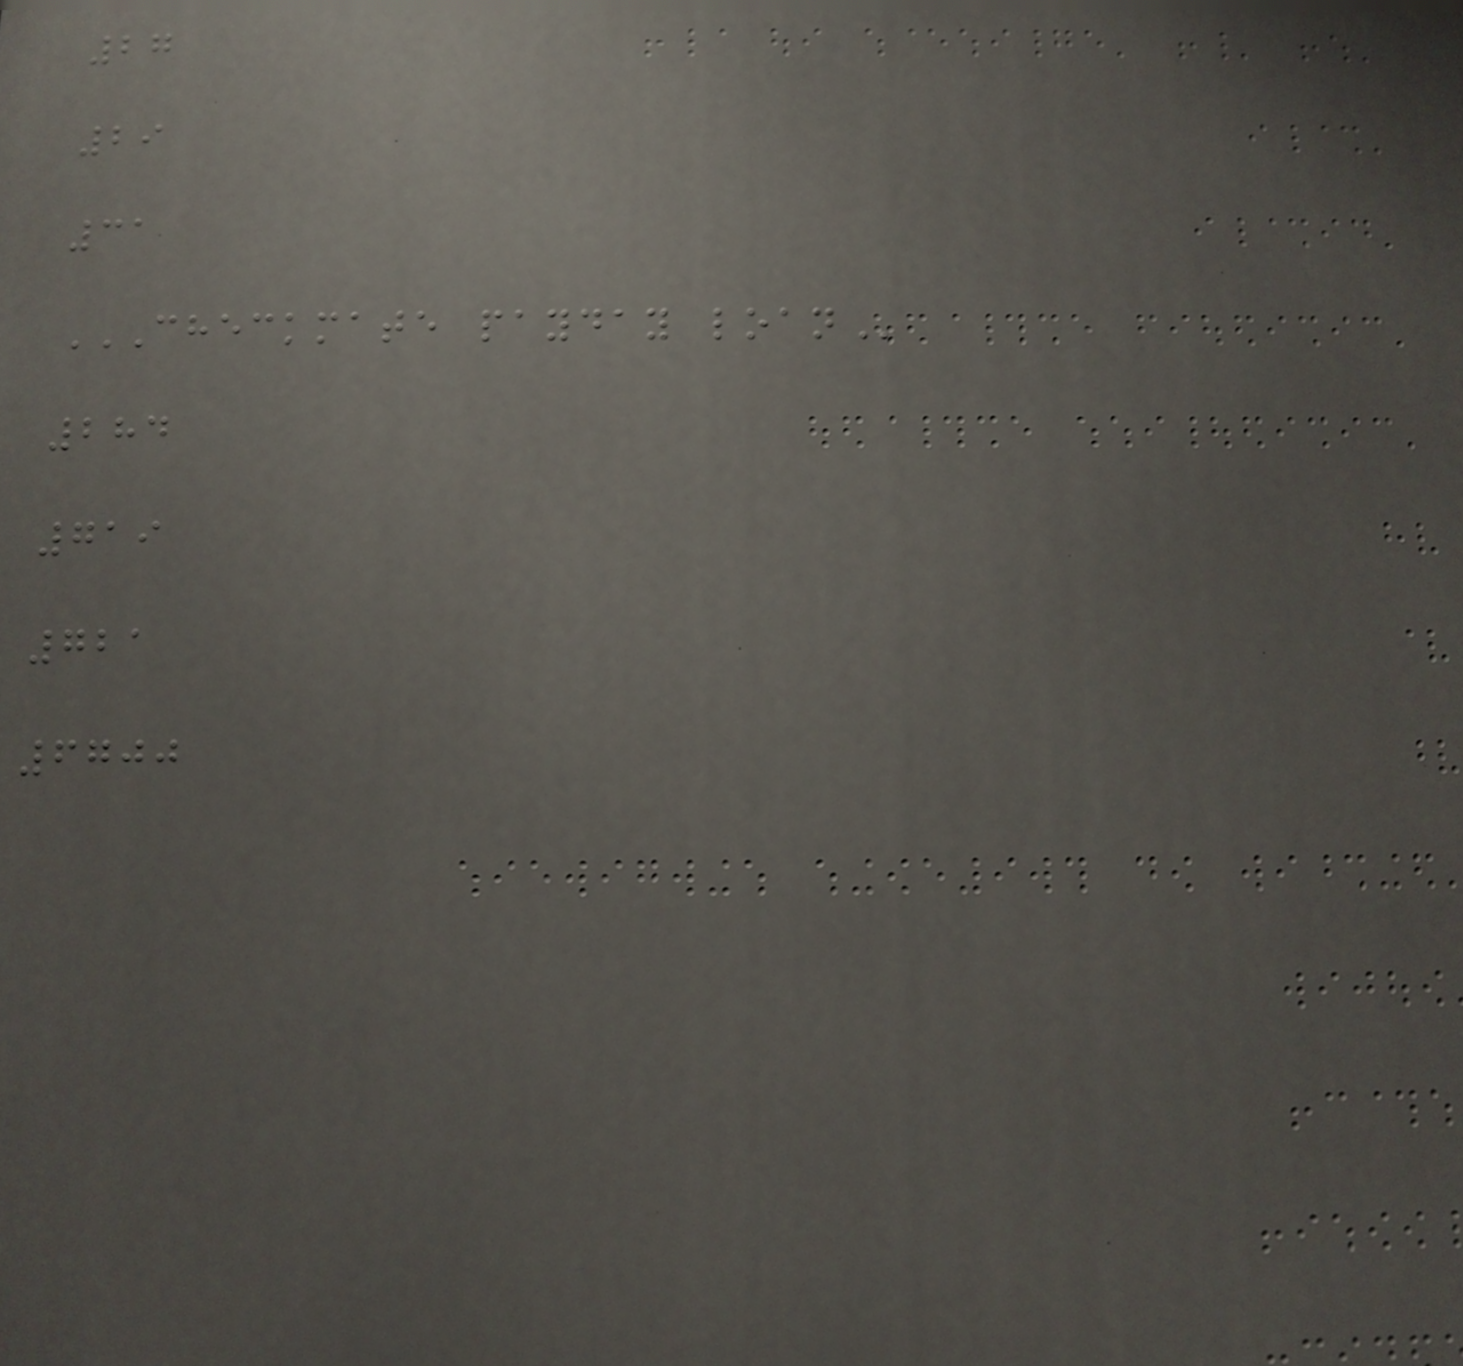27
29
31
CHECKMATE PAYDAY LOAN
284
719
721
6700
